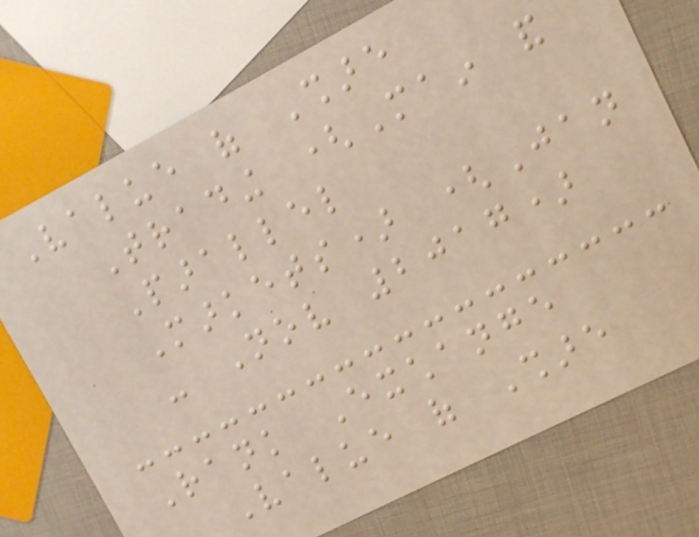Value of Share
Trading (Main and
Parallel
Markets) (Jan
- Nov 2017)
Rank Exchange
Value of Share
